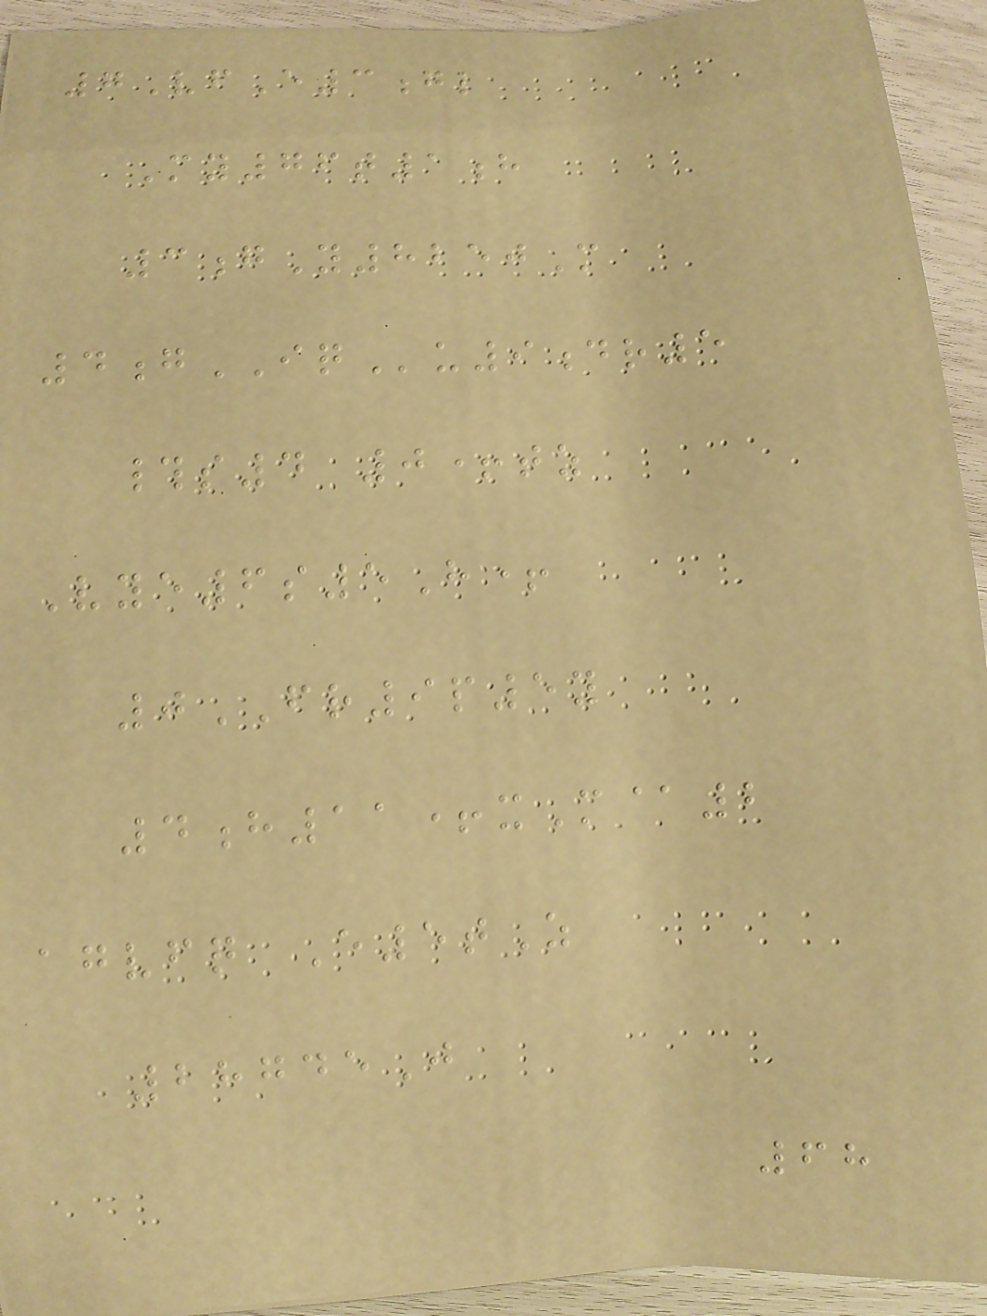7VfE3gl
My76t1h
3gY8250M
4gIQu9dr5
#s4 0+tz
Vye6s5H+
0FR9p5y
4h11+xM@2
agvfq E5tZ
28745J
68
